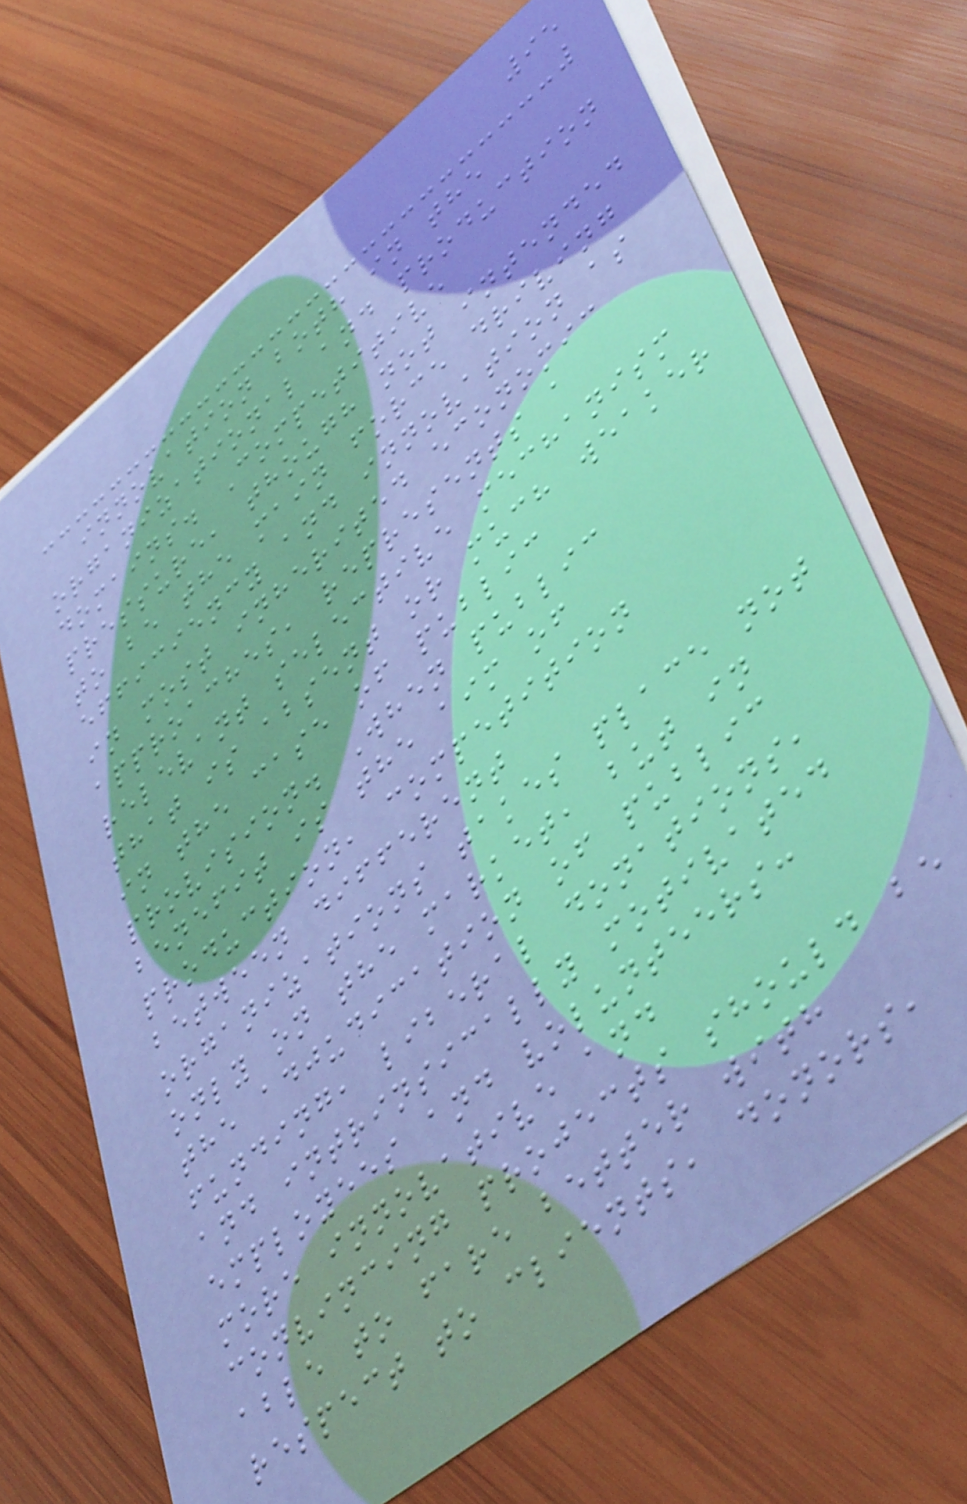95
innovation both in the
organizational and production
domains. Competitive
pressure, though not intended
to be the main force driving
efficiency and innovation as
in most inherited economic
approaches, represents a
relevant selective mechanism
that is absent or much weaker
in the case of public
provision. When public
benefit is the aim of
production, competition
between different
organizations takes place not
only on the market, but in
the adjudication of public
funding, liberal donations,
and intrinsically motivated
employees and volunteers:
more innovative and
convincing projects should be
able to fare better with
respect to clients, donors,
